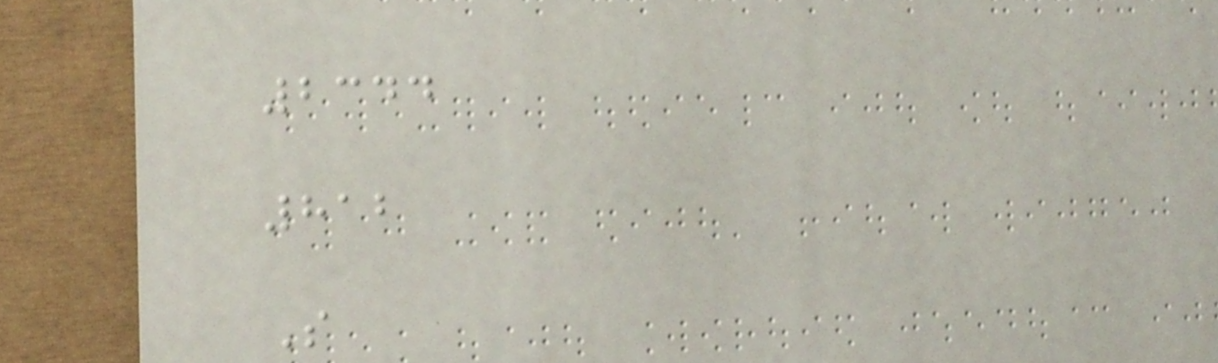2344
812
S
